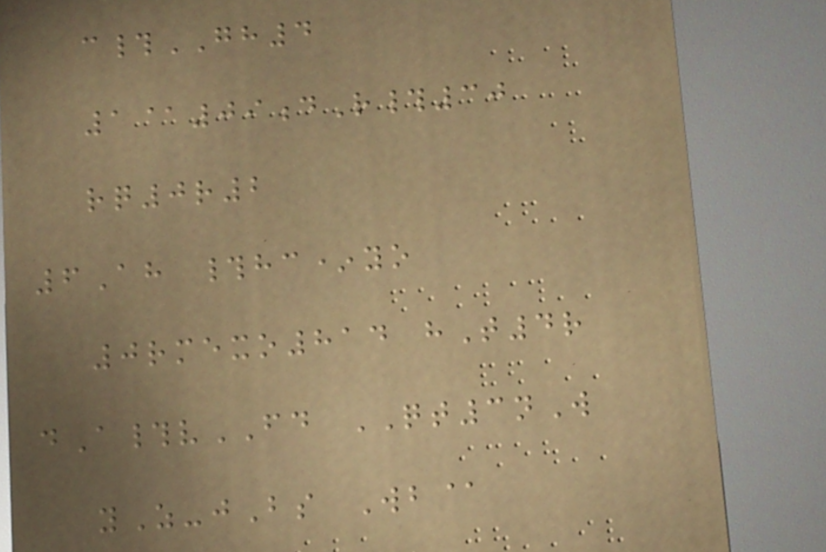c#GH4
1@09dR#30
rq0r2
6Ah #hc*yo
0rmexo814 hT4r
dA#vFD QT3nW
yZ-jBs Wb@
